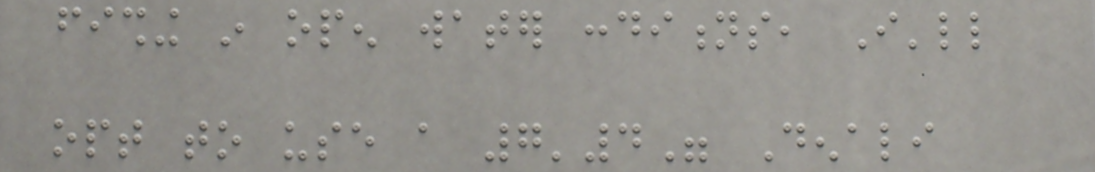fishing in open water conditions, I'll
opt to use a 7'4" Denali
